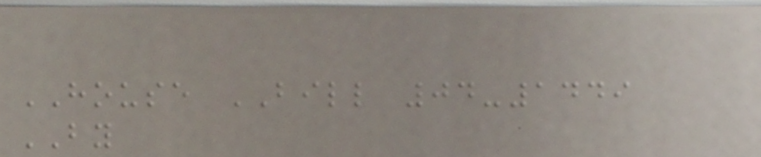HOUSE BILL 04-1449
BY
